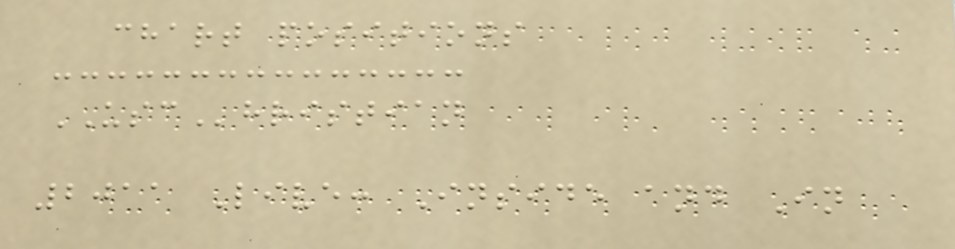chart positions
USChristian
2011 Live: Inside and In
